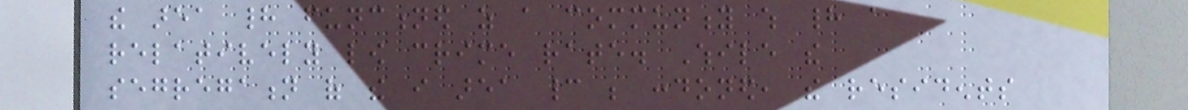the area had functioned as a community which had a
relatively low crime rate. While the
segregation of the i area cannot be condoned, the residents
